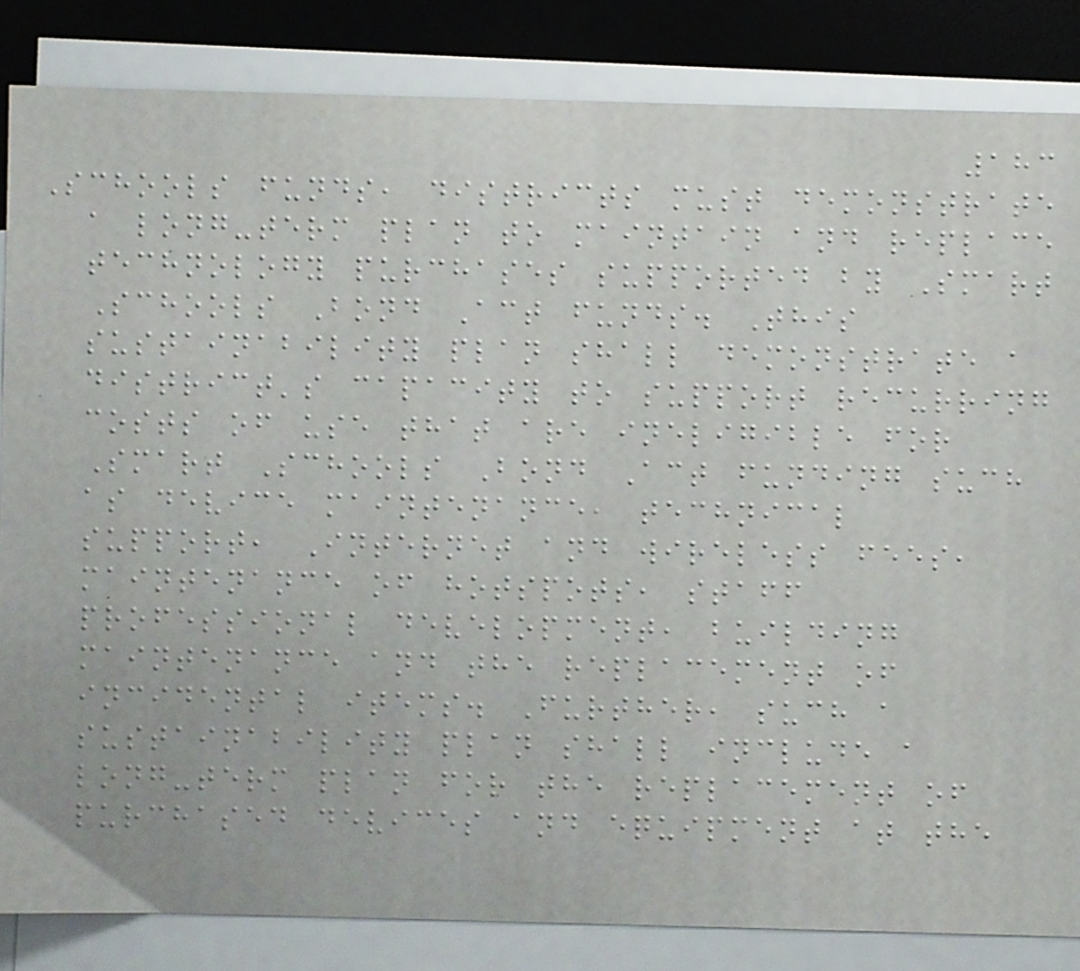183
Schools funds, districts must demonstrate
a long-term plan to maintain and replace
technology purchases supported by Smart
Schools Bond Act funds. This
sustainability plan shall demonstrate a
district's capacity to support recurring
costs of use that are ineligible for
Smart Schools Bond Act funding such
as device maintenance, technical
support, Internet and wireless fees,
maintenance of hotspots, staff
professional development, building
maintenance and the replacement of
incidental items. Further, such a
sustainability plan shall include a
long-term plan for the replacement of
purchased devices and equipment at the
